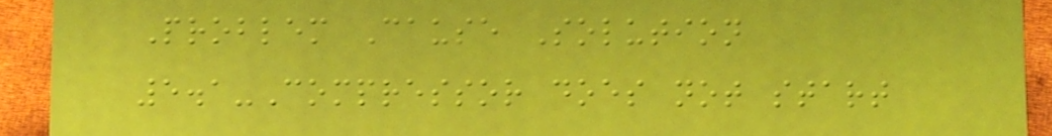Problem Cause Solution
5.1-Compressor does not start
